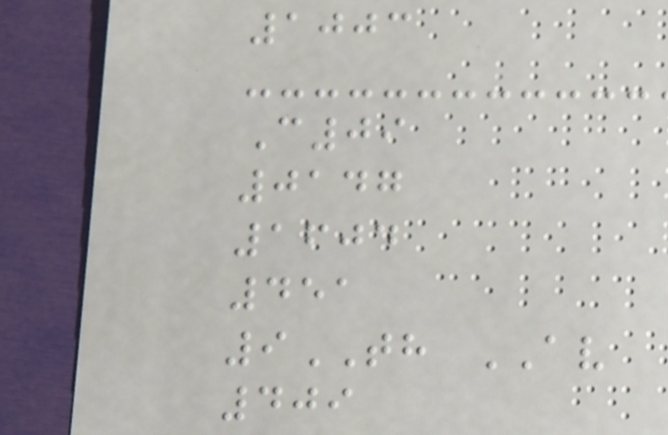1003
C09
0147
1604
451
9TH AV
409
